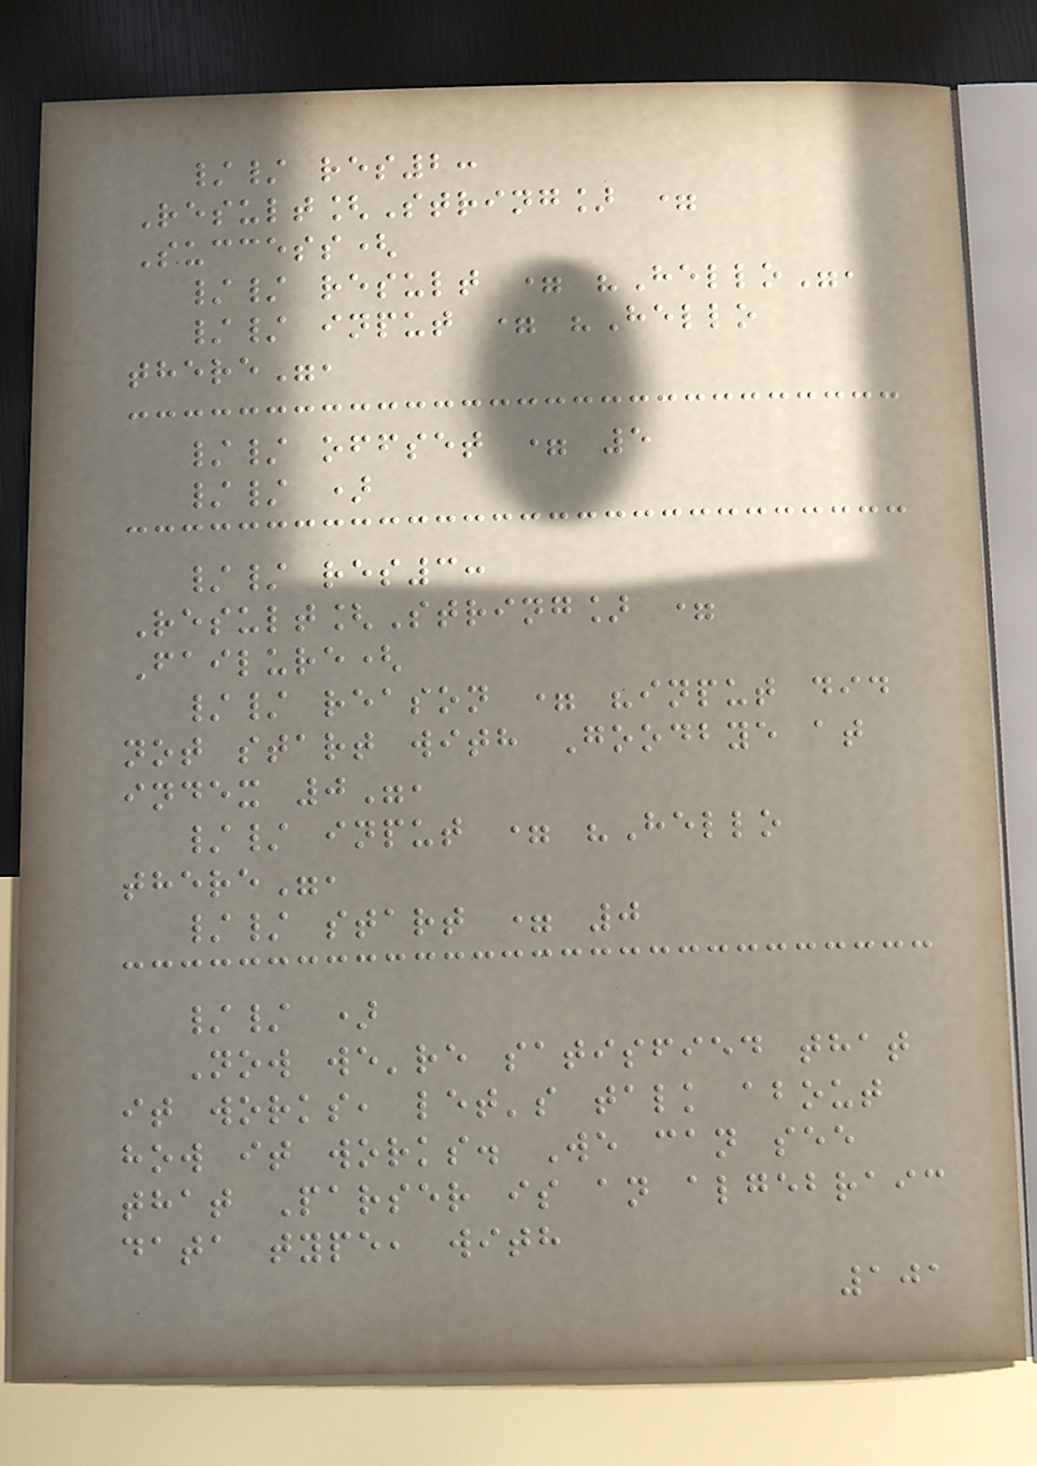// res2:
Result[String] =
Success(
// result = "Hello",
// input = "Hello
there",
// offset = 5
// )
// res3:
Result[String] =
Failure(
// reason = "input did
not start with Goodbye at
index 0",
// input = "Hello
there",
// start = 0
// )
Now we're satisfied that
it works, let's talk about
how it works. We can see
that Parser is an algebraic
data type, with
101
